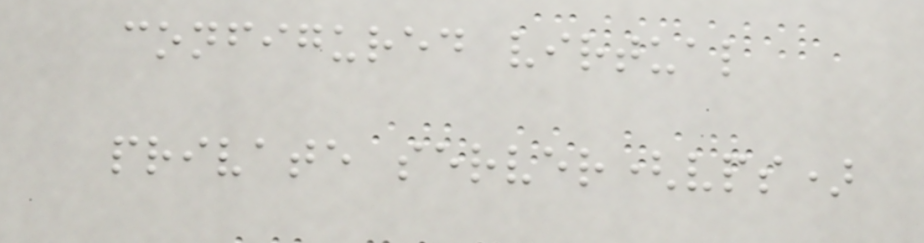configured virtual
private server(vps)
